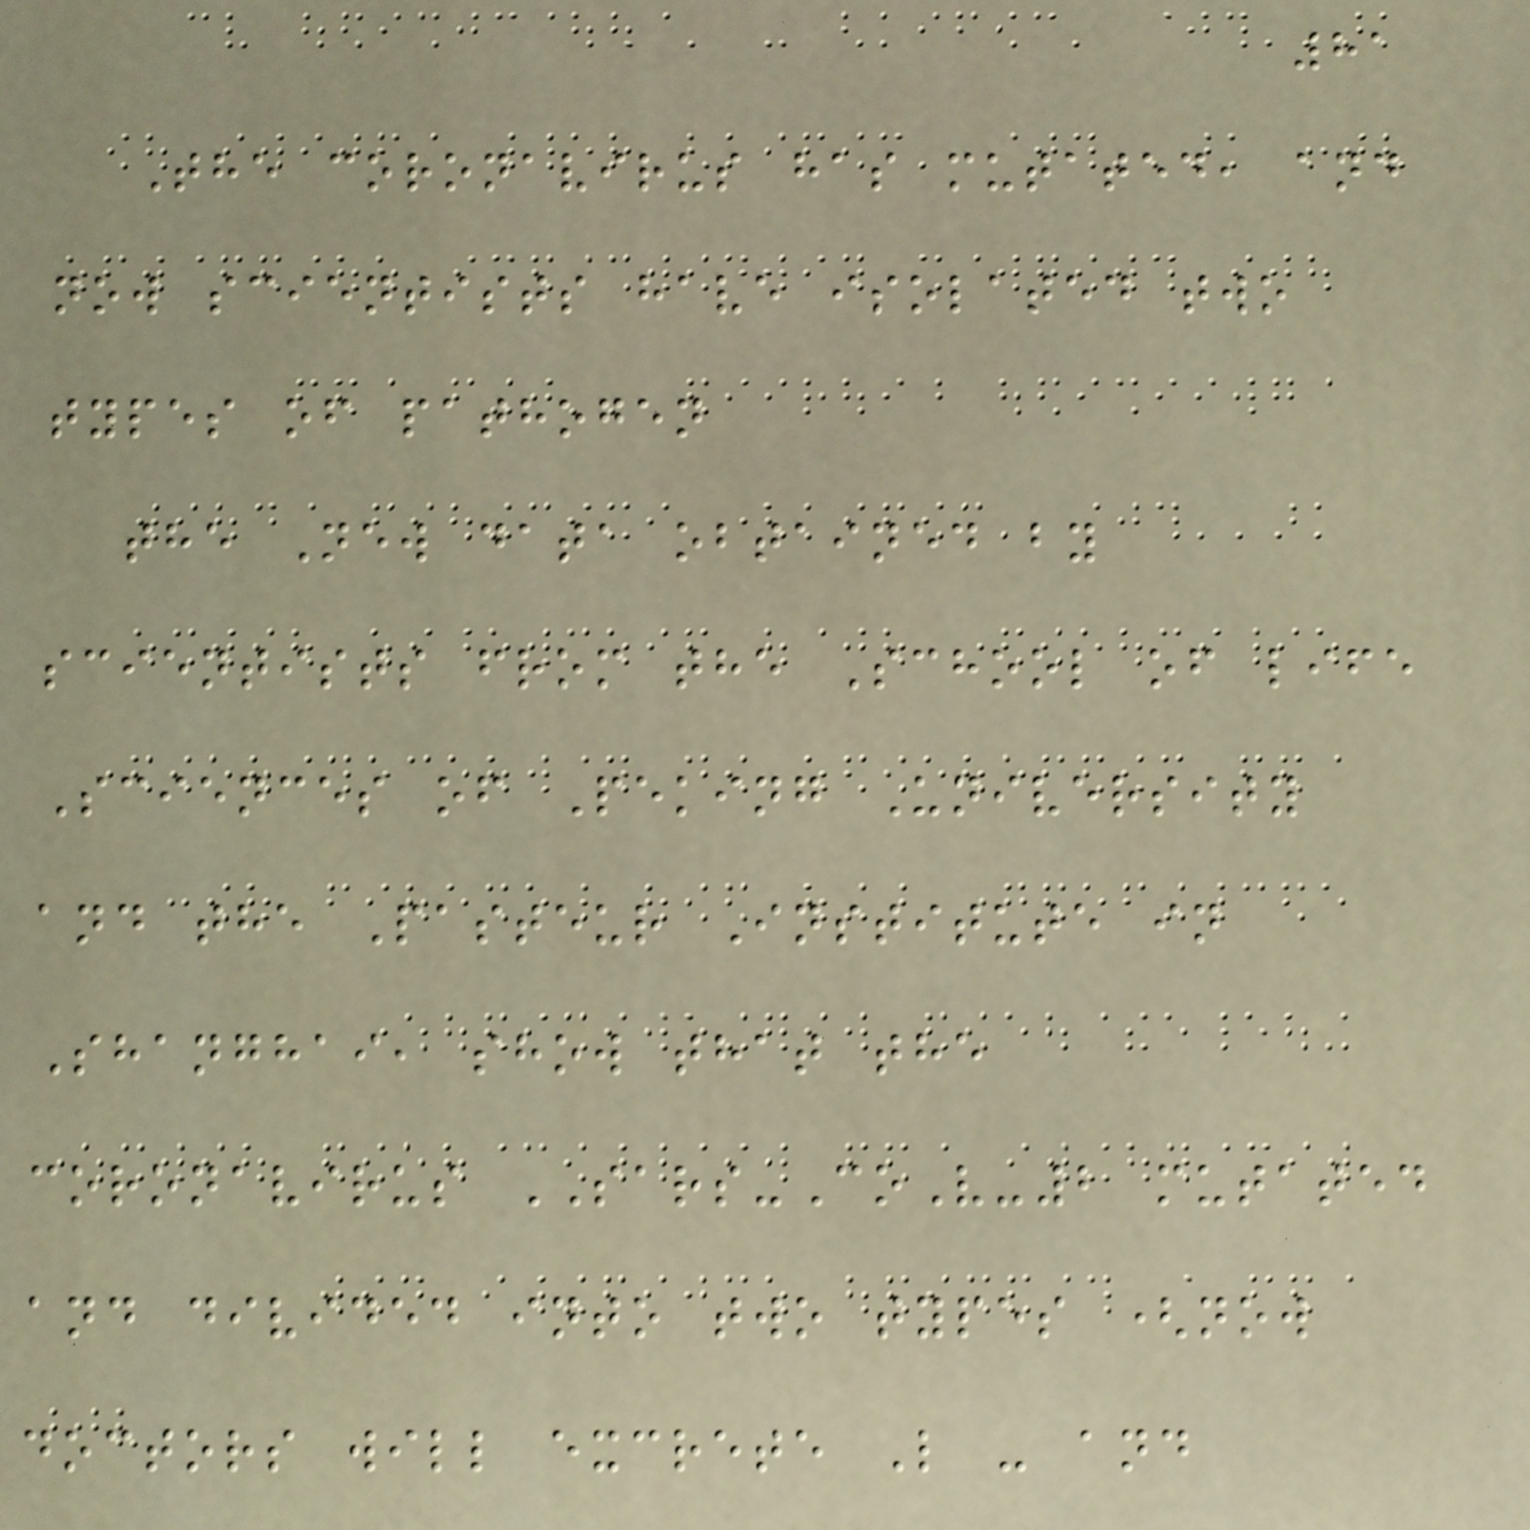81
The coronavirus has mutated, and
now scientists have isolated two
types of pathogen
the New data obtained by
scientists from the School of life
Sciences of Peking University
and the Pasteur Institute in
Shanghai, show that the
coronavirus SARS-CoV-2 mutated
and divided into two types (now
doctors will excrete L - and
